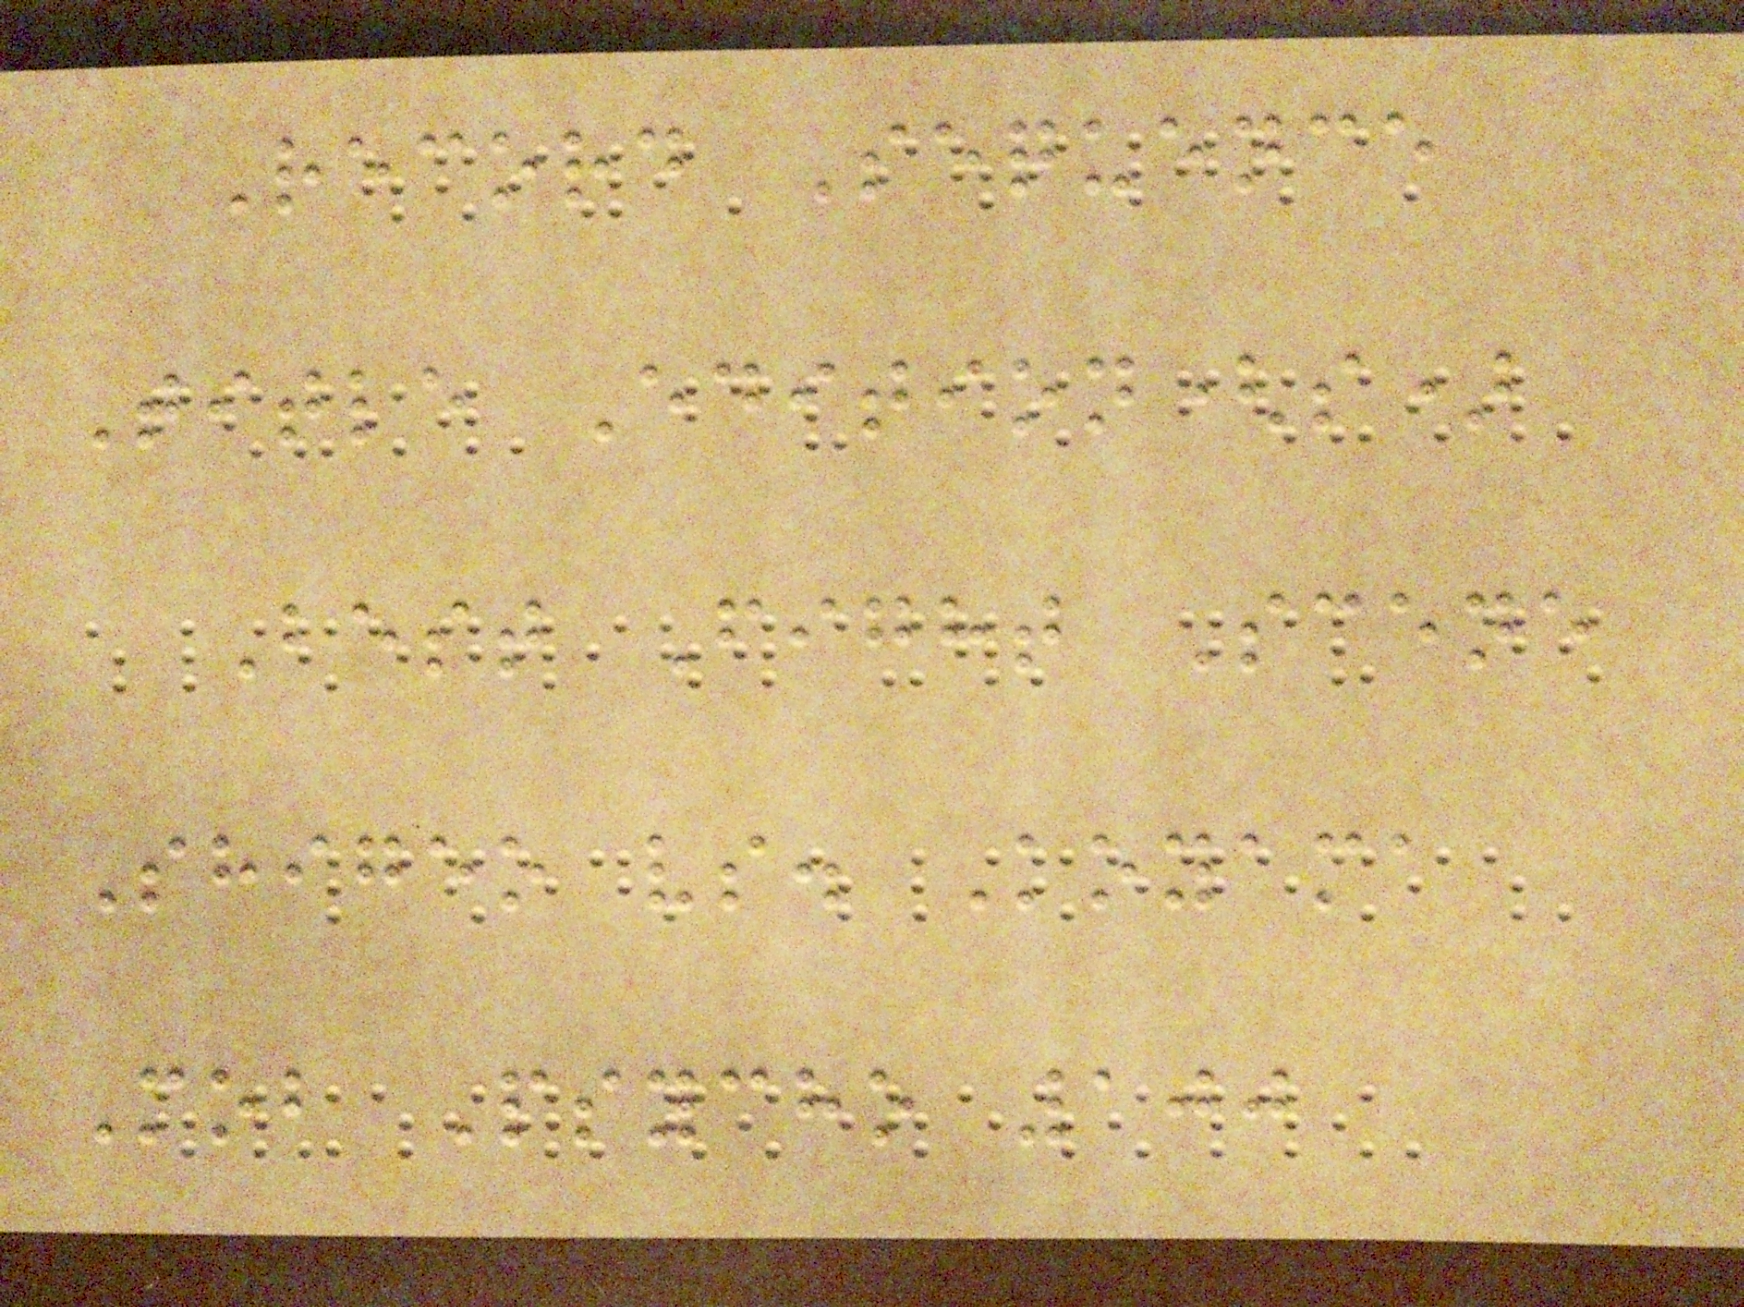Record Sequence
Title Edition(s)
Best Fight Scene
Shigeo vs. Koyama
Mob Psycho 100
